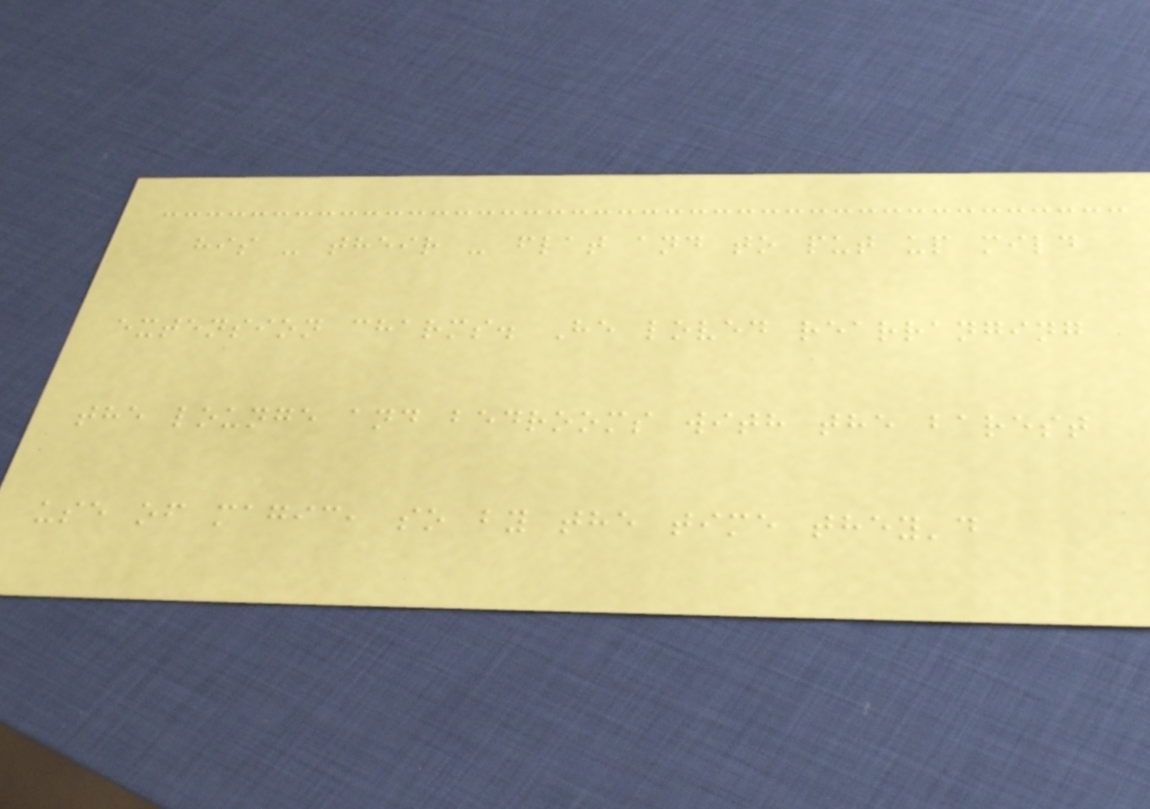his - their - flat and to put up mild
extension charms. He loved rearranging
the lounge and bedrooms with the barest
use of magic, so by the time they'd
